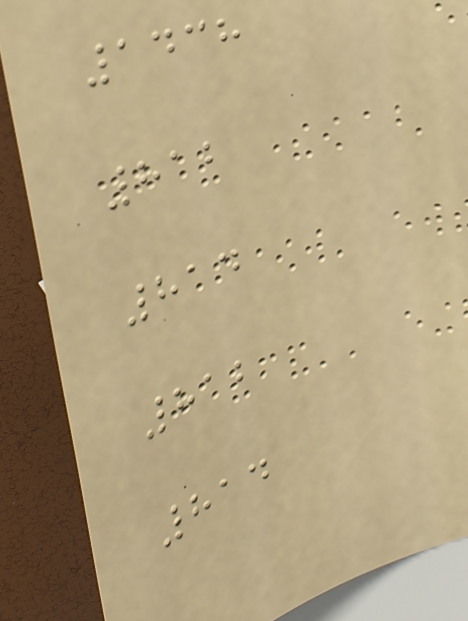1438
812
814
812
814
